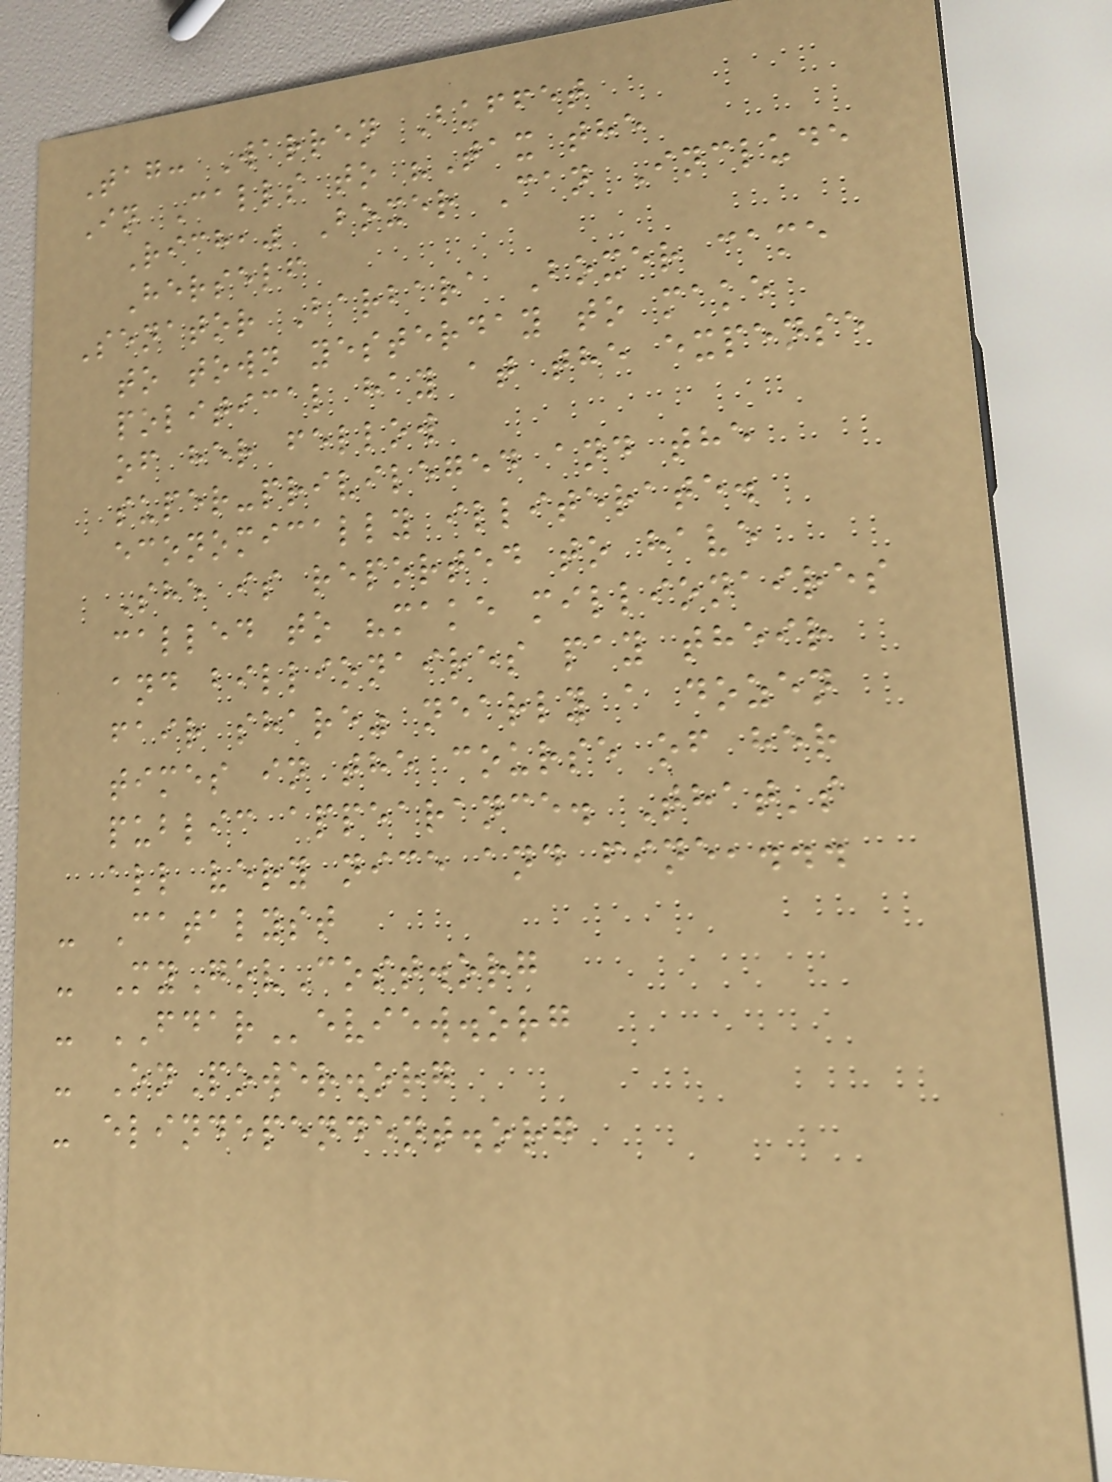Tag: Warren Buffet
In Calls to "Tax the
Rich," Boxer Can Include
Herself
Senator Barbara Boxer came
to town yesterday to make
political hay at the expense
of her fellow
super-privileged and the
economically illiterate.
She is reported to have
called to "make millionaires
and billionaires pay their
fair share" nearly a dozen
times in the course of her
public appearance. That's
all very nice and fine,...
- Catalyst
- MyGovCost.org
- FDAReview.org
- OnPower.org
- elindependent.org
